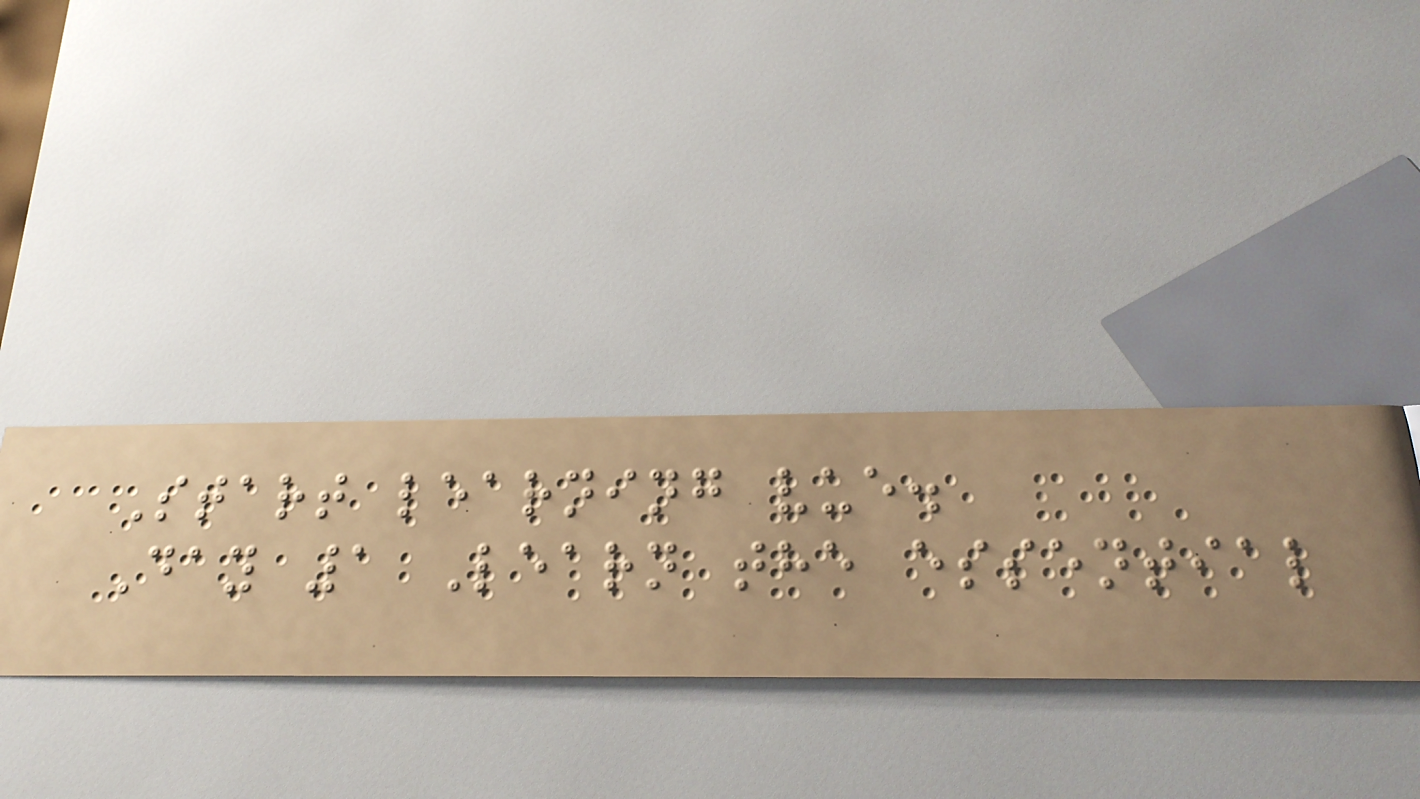Start learning vue.
Day 1 Learn the essential
